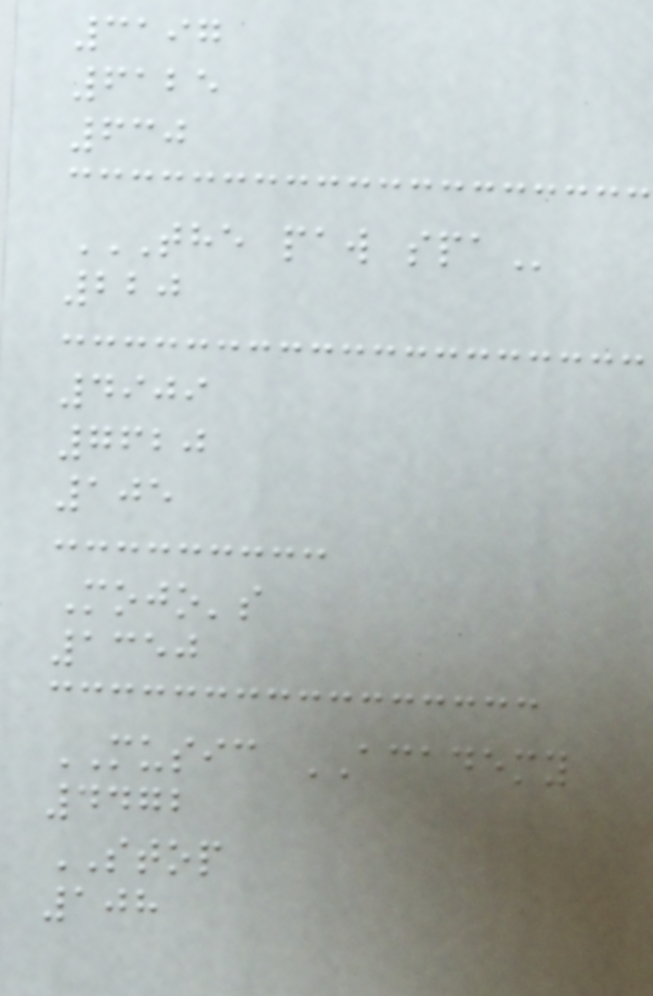3197
6125
630
THE PAW SPA
220
4909
7620
105
Mojo's
1350
MUSIC ACADEMY
4472
STOP
108
